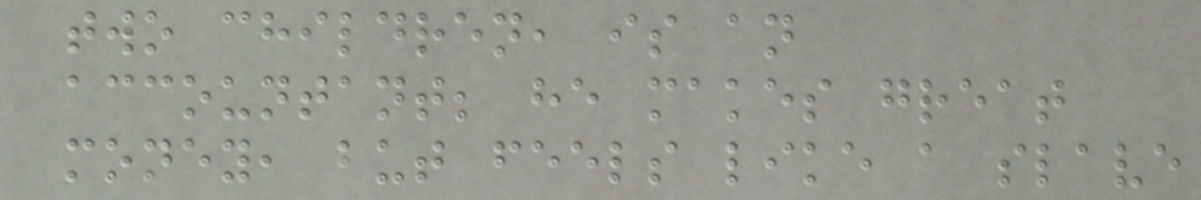two children, is an
accountant; he makes great
money, but feels like a slave
